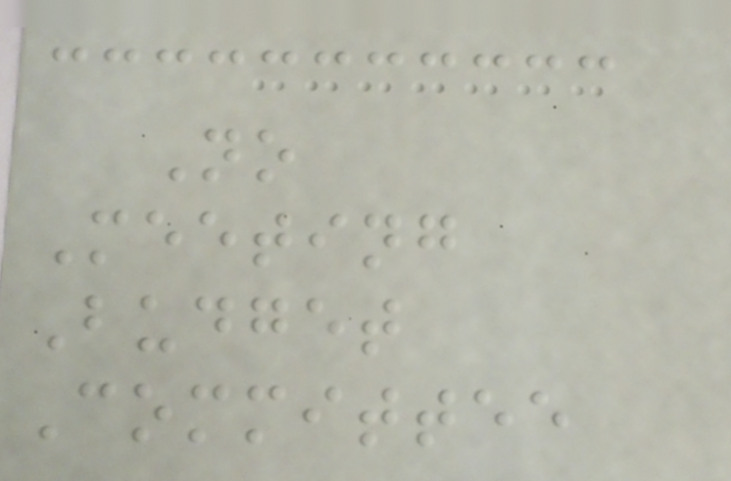No
Meeting
Budget
Committee
